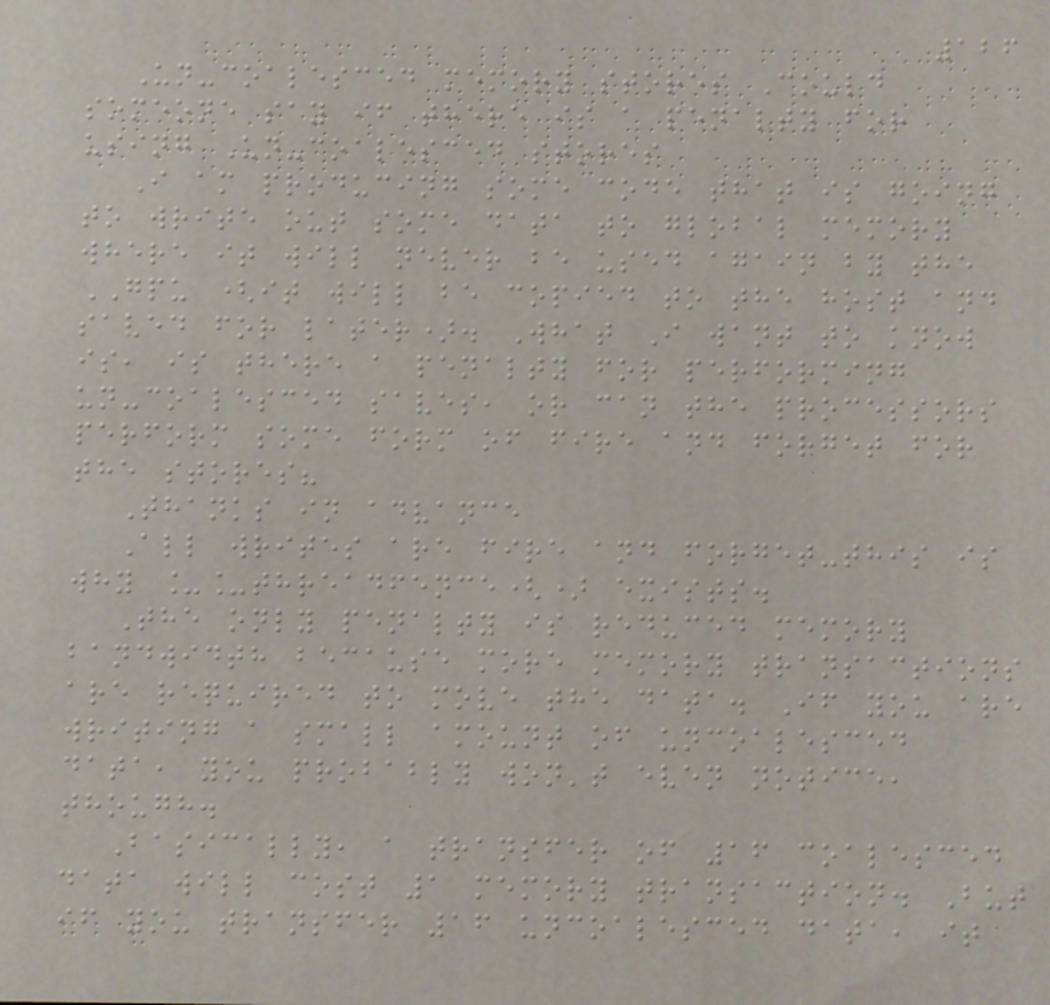126
Un-coalesced memory stores Could
someone say if there is a penalty for
using Un-coalesced stores
I am producing some code that is going
to write out some data to global memory
where it will never be used again by the
GPU (it will be copied to the host and
saved for later). What I want to know
is, is there a penalty for performing
un-coalesced saves, or can the processors
perform some form of fire and forget for
the stores?
Thanks in advance
All writes are fire and forget-this is
why __threadfence() exists.
The only penalty is reduced memory
bandwidth because more memory transactions
are required to move the data. If you are
writing a small amount of uncoalesced
data, you probably won't even notice,
though.
Basically, a transfer of 16 coalesced
data will cost 1 memory transaction. But
if you transfer 16 uncoalesced data, it
